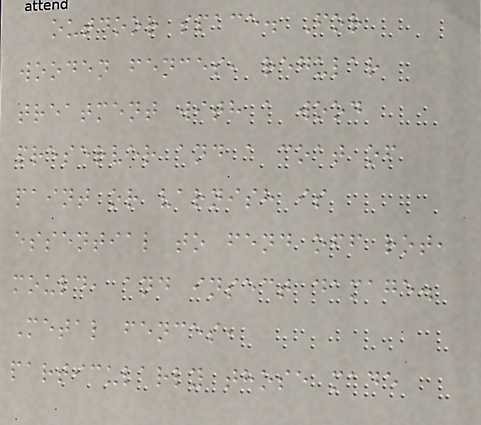outdoor space. For
wooden fences, regular
treatment with a wood
preserver and a coat of
paint or varnish is
essential to fend off rot,
mould, and insect damage.
Metal fences,
particularly those made
